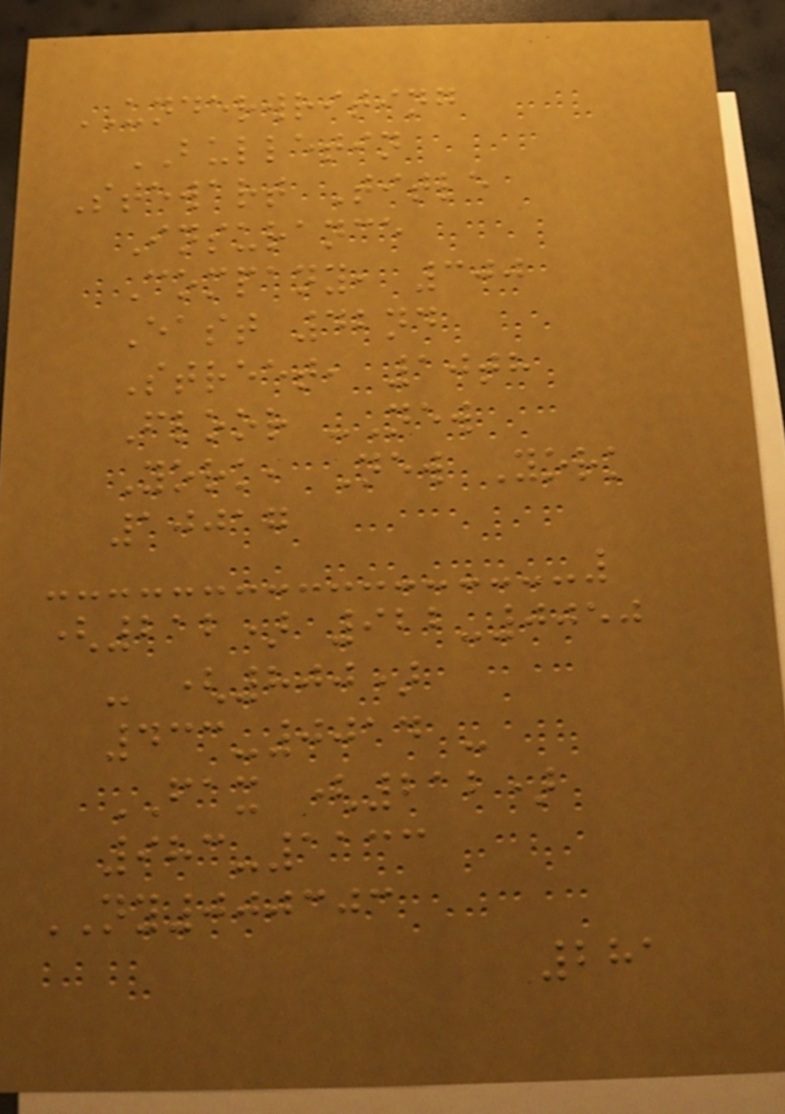UNDERWRITING
BULLETIN
Stewart Title
Insurance
Company, 300
East 42nd
Street, 10th
Floor -New
York, New York
10017
(212) 922-0050
- (800)
433-0014 -
FAX (212)
983-1133
NY000303
281
